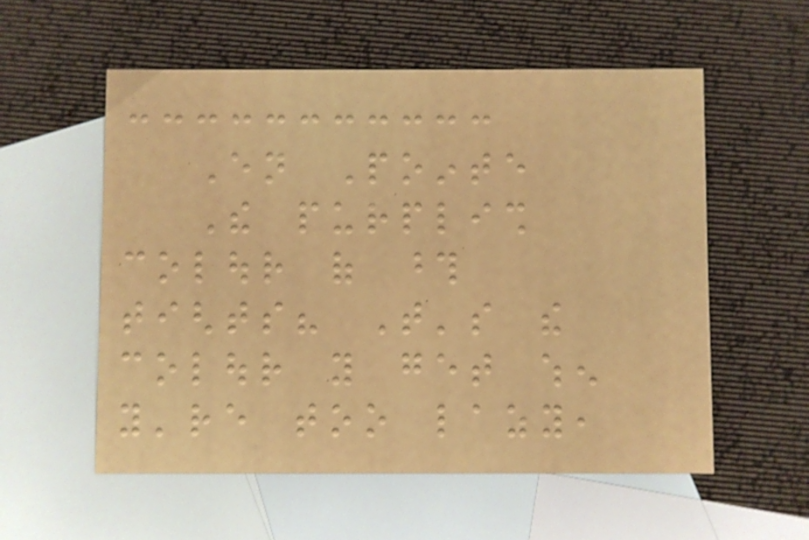En Pointe
The purplish
colour of those
tights? That's the
colour you get when
you're too lazy,
